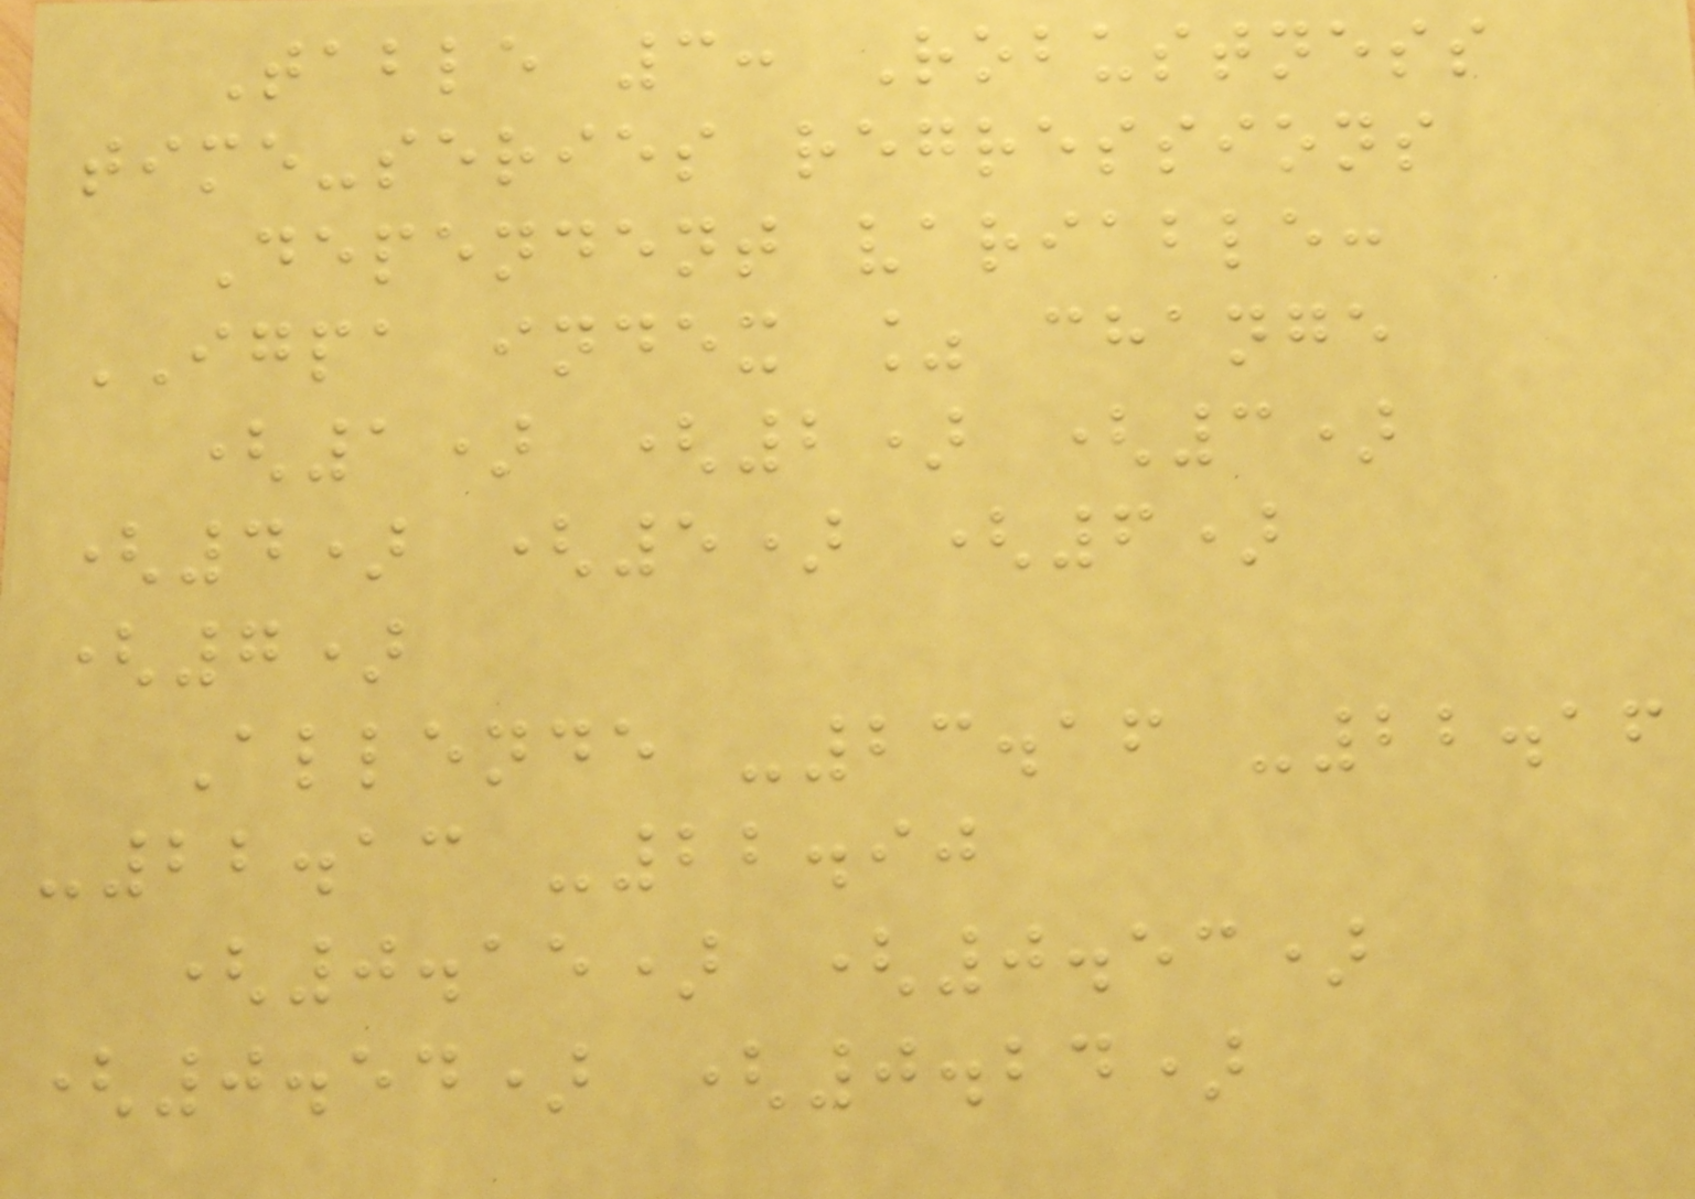Table 3: Robustness
time-series regressions
Dependent variable:
IGPA index % change
(1) (2) (3)
(4) (5) (6)
(7)
Allende -23.16 -22.16
-22.13 -22.90
(0.15) (0.53)
(0.54) (0.24)
